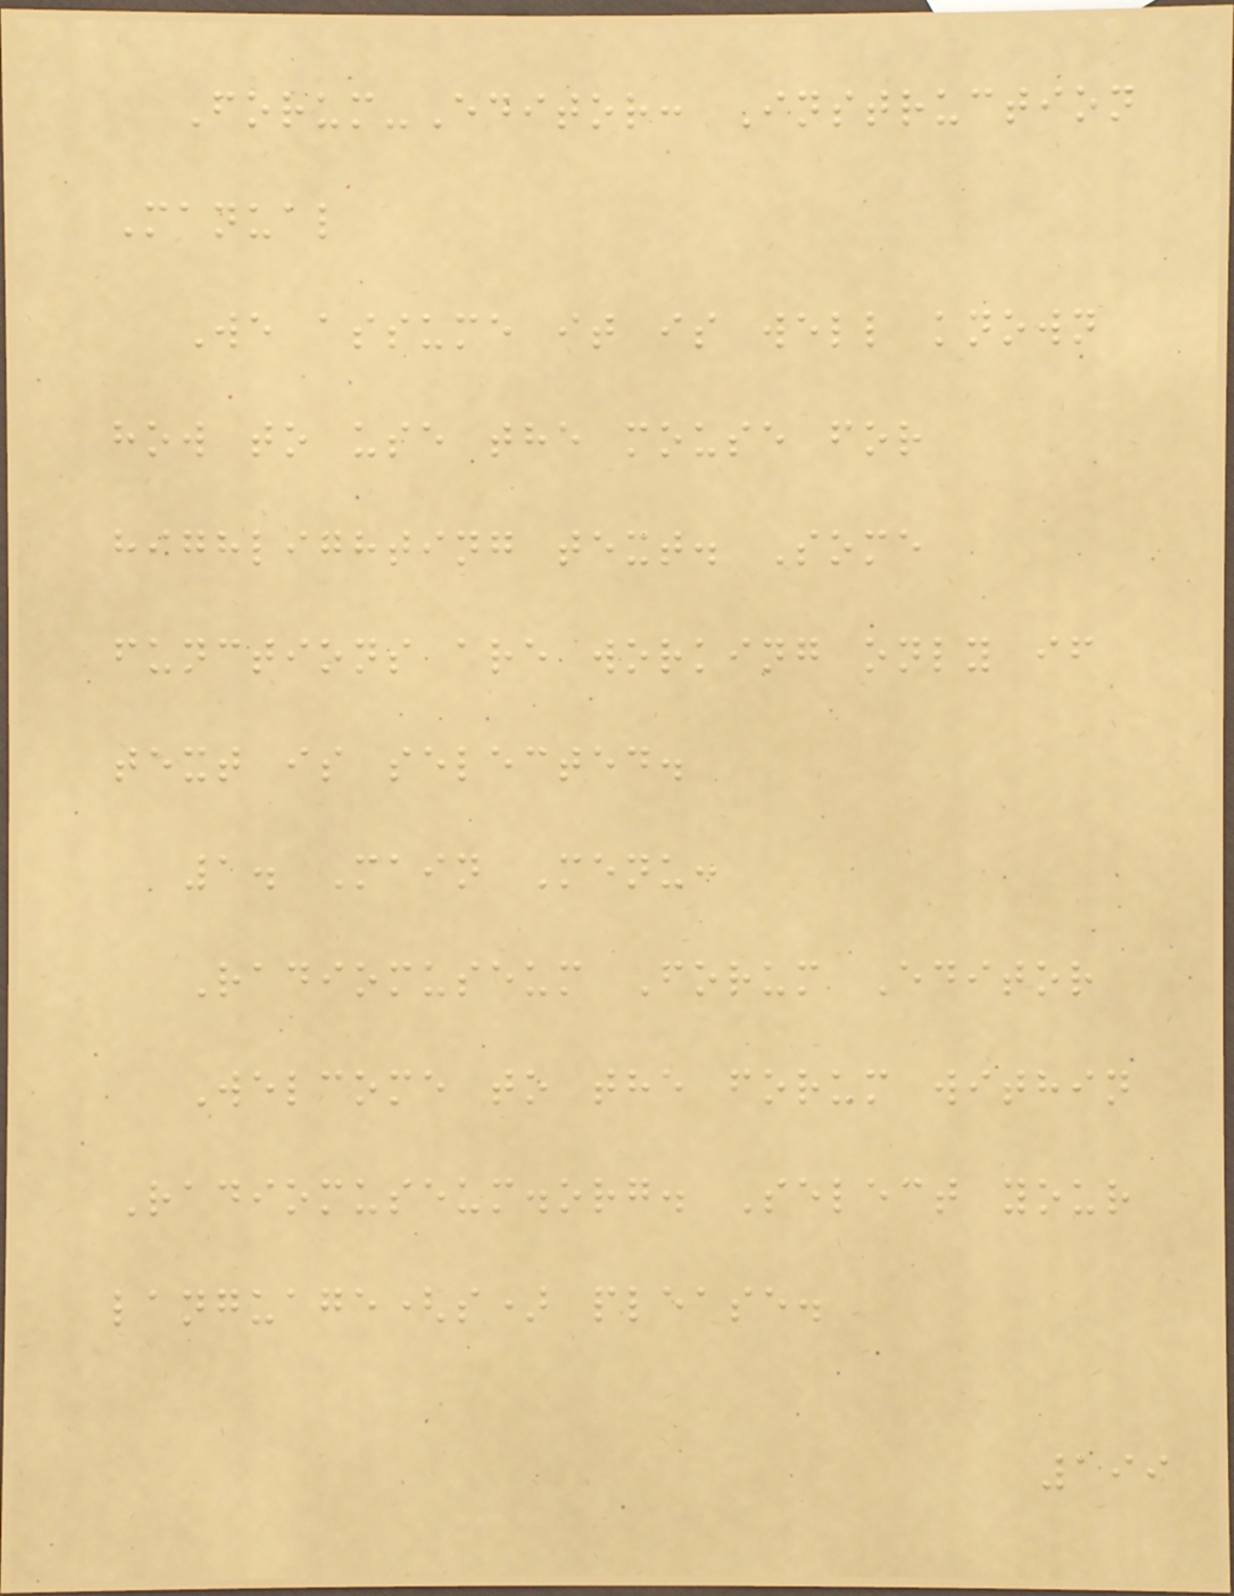Forum-Editor: Instruction
Manual
We assume it is well known
how to use the mouse for
highlighting text. Some
functions are working only if
text is selected.
1. Main Menu:
Radiomuseum Forum Editor
Welcome to the forum within
Radiomuseum.org. Select your
language(s) please.
199
